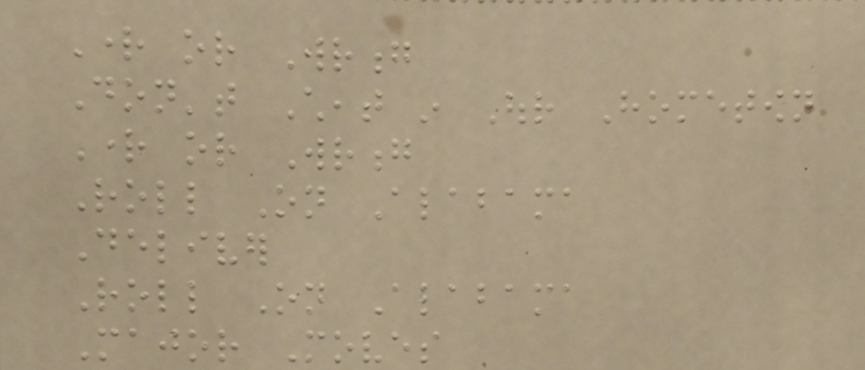Right or Wrong
Don't Cheat in Our Hometown
Right or Wrong
Roll On Alabama
Deliver
Roll On Alabama
Major Moves
